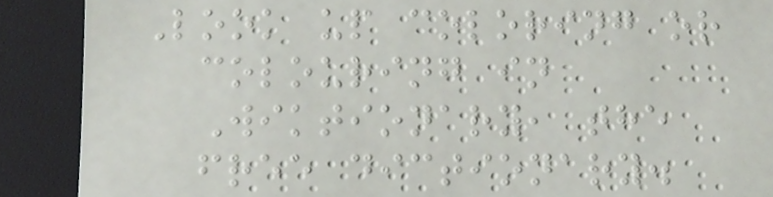Look up coloring or
colouring in
Wiktionary, the
free dictionary.
